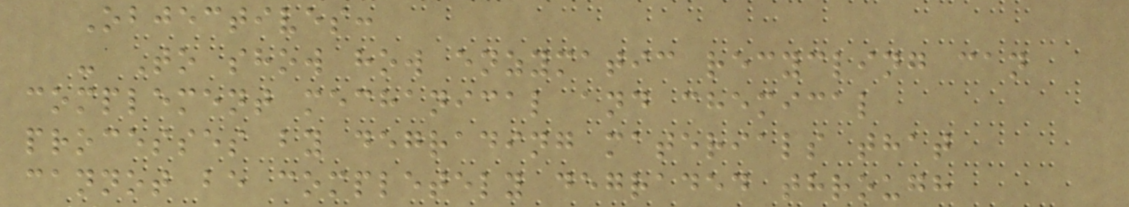Objectives:
- To show how enzymatic recycling can
complement mechanical and chemical
processes by degrading materials that
cannot be completely degraded through
